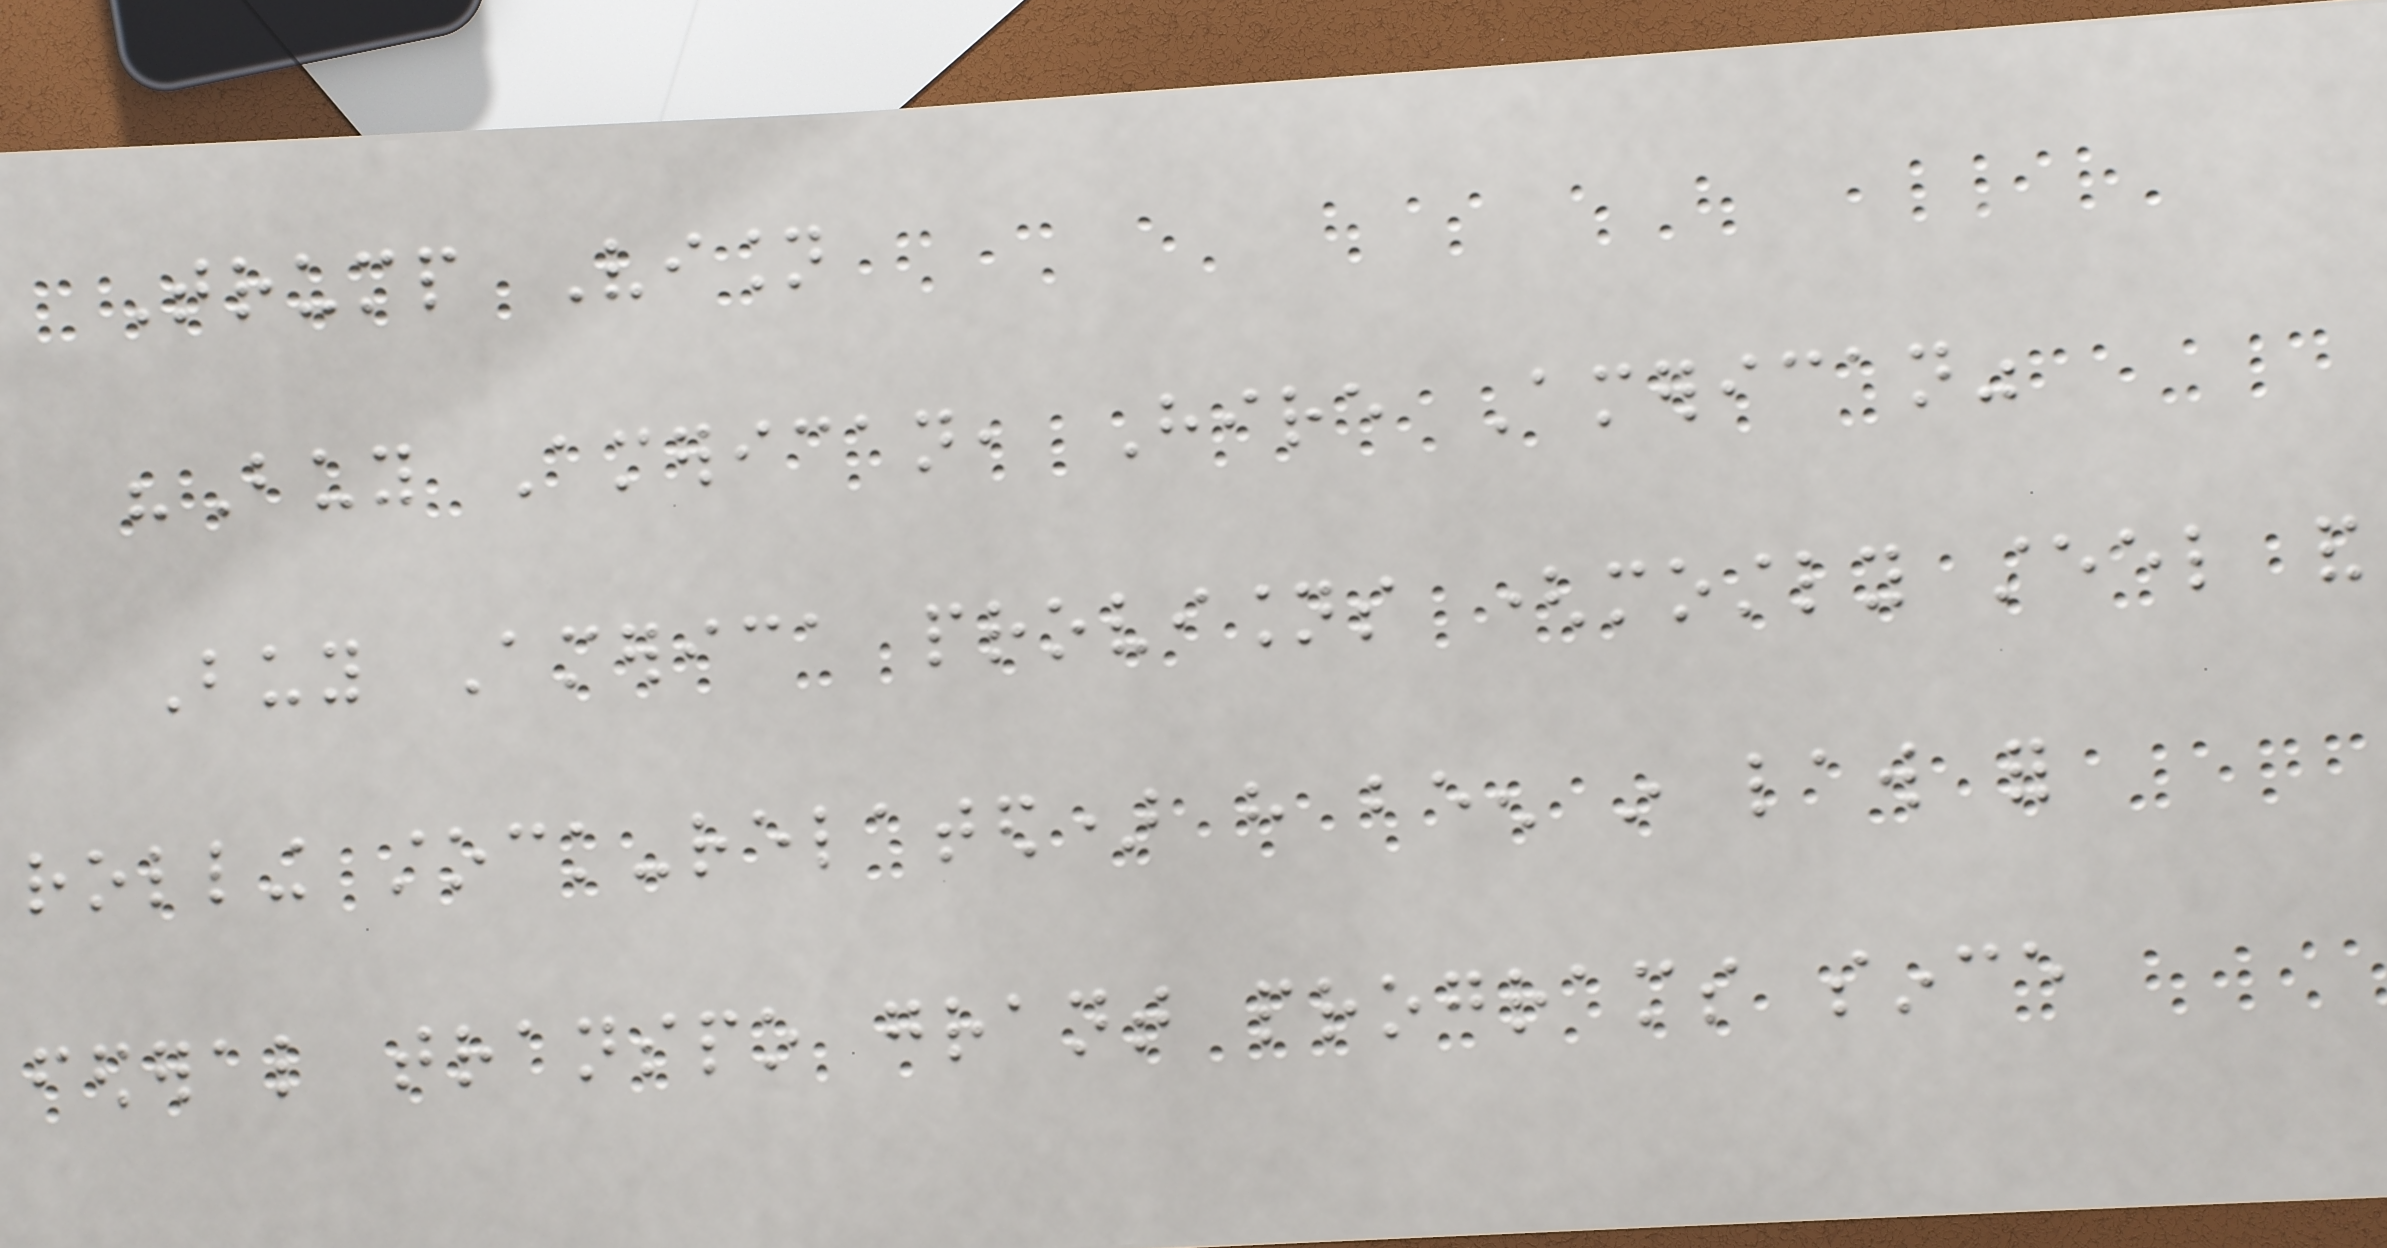Trump Vision
"Buy American, Hire American"
Buy America provisions (mostly steel and
rolling stock-related) have been in law for
federal transpo grant programs since
